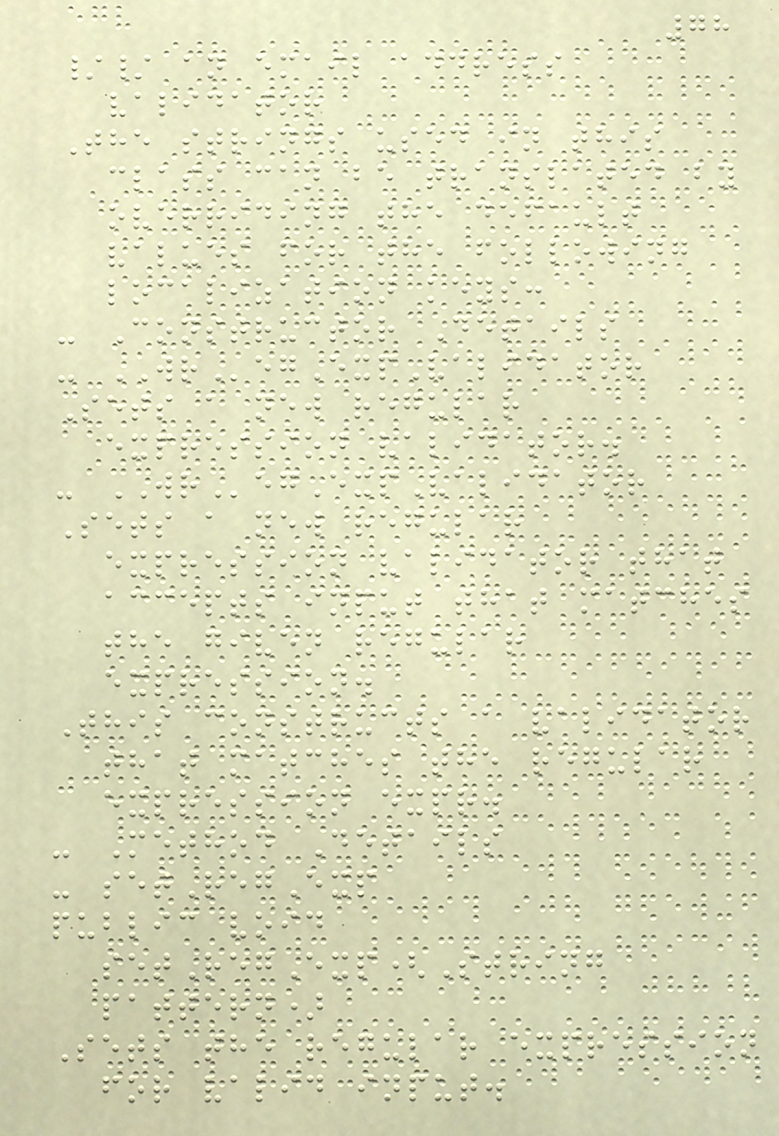78
// an email address
validator
The strings used in this
class can be translated by
overriding the default
values for the following
localization keys:
- Constructor Details
- WRegExpValidator
Sets a new regular
expression validator.
- WRegExpValidator
Sets a new regular
expression validator that
accepts input that matches
the given regular
expression.
This constructs a validator
that matches the regular
expression expr.
- Method Details
- setRegExp
public void
setRegExp(String
pattern)
Sets the regular expression
for valid input.
